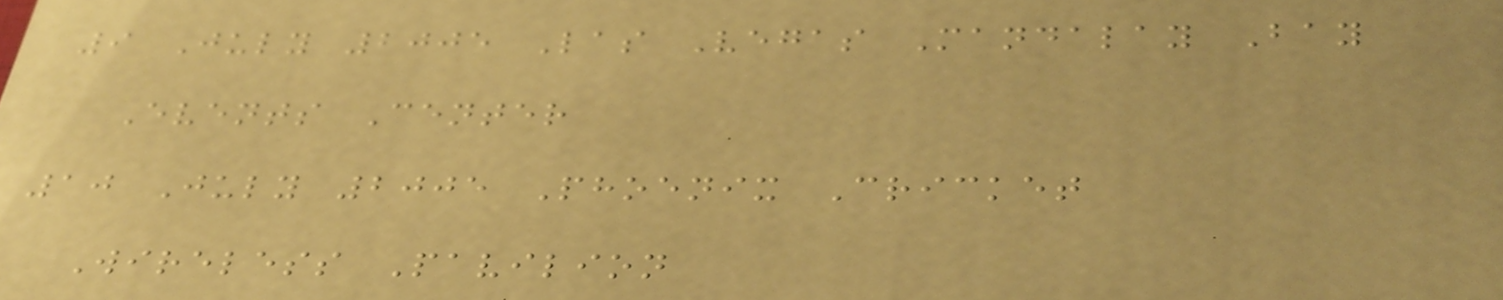9 July 2005 Las Vegas Mandalay Bay
Events Center
10 July 2005 Phoenix Cricket
Wireless Pavilion
